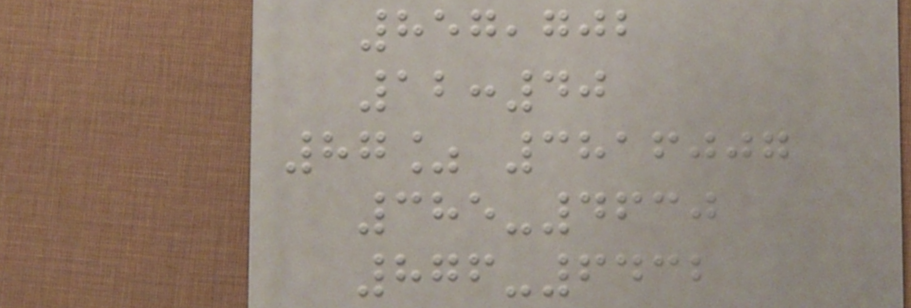857,702
12:40
87% 3816007
385-4630
876-6432
